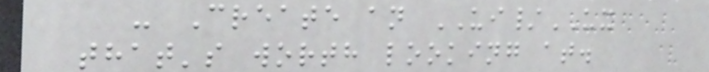- Create an UI/UX
that's worth looking at.
